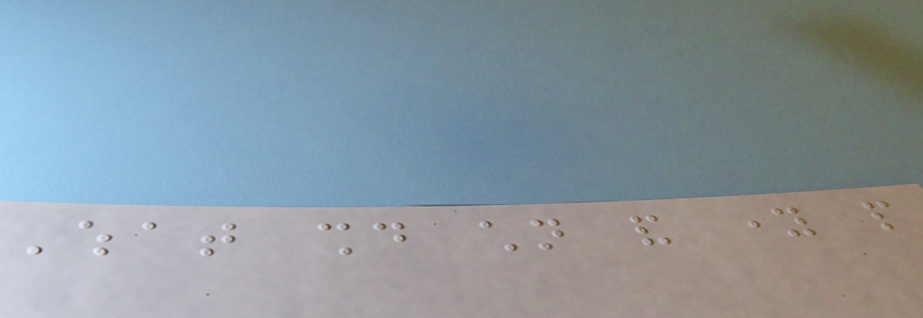What should children and young people
